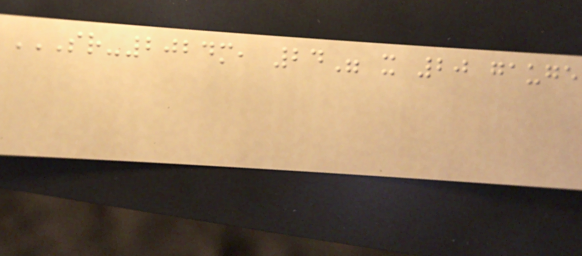SR-2024M, 24" X 20 GAUGE
